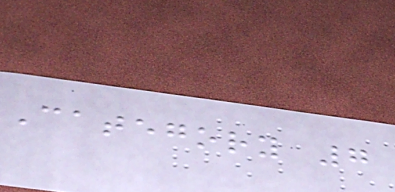Category 7
